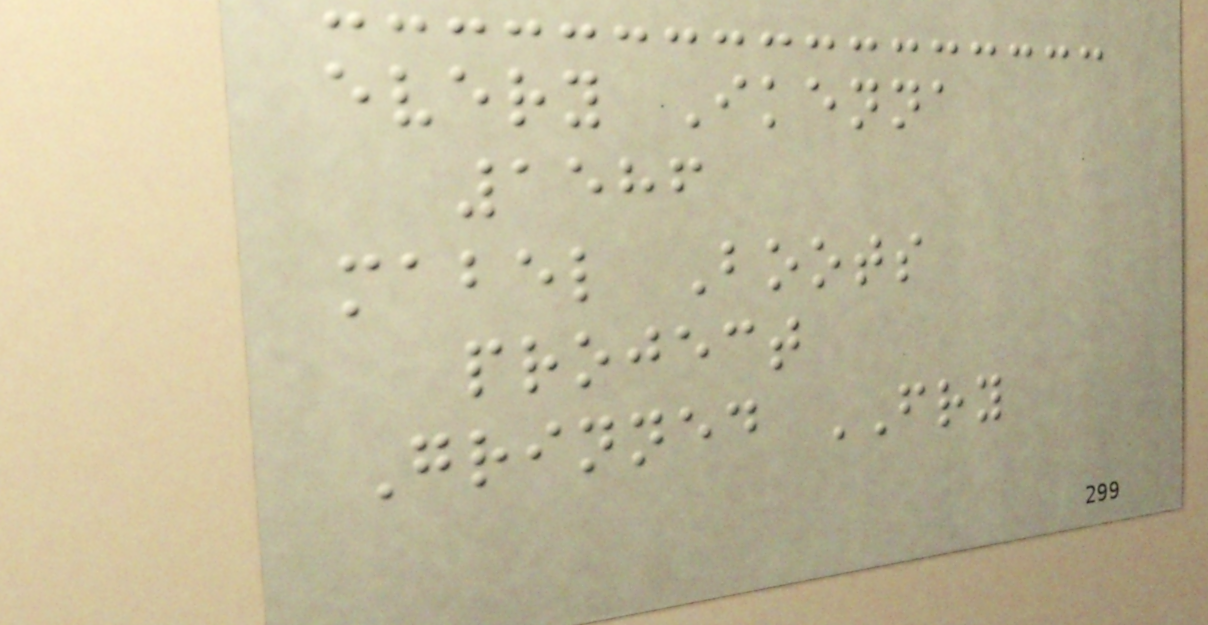every Ikenna
1586
mabel Boots
project
Grinned FRY
